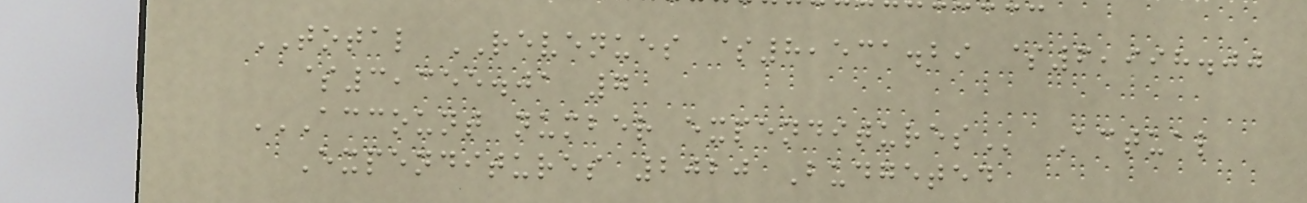TOTAL REVENUES $8,531.29 $6,998.00
$3,355.01 7
ACCOUNT NUMBER EXPENDITURES Actual
Expenditures 2020 Budgeted
